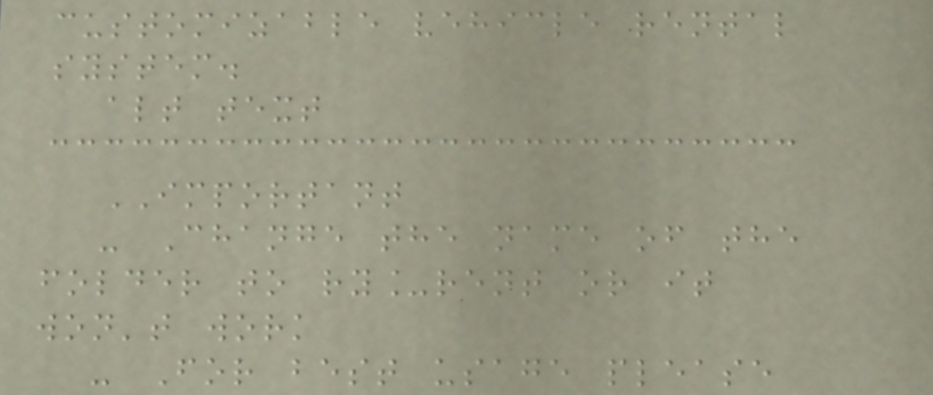customizable vehicle rental
system.
alt text
IMPORTANT
- Change the name of the
folder to ry_rent or it
won't work
- For best usage please
